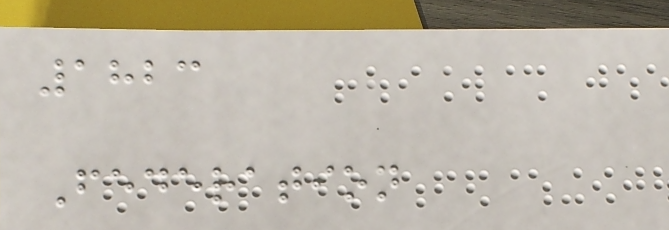1823
Federation
